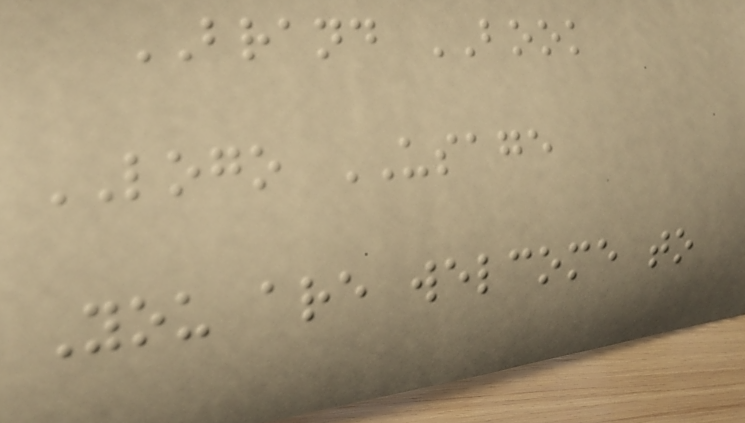BRAND BOOK
LOGO USAGE
You are welcome to
